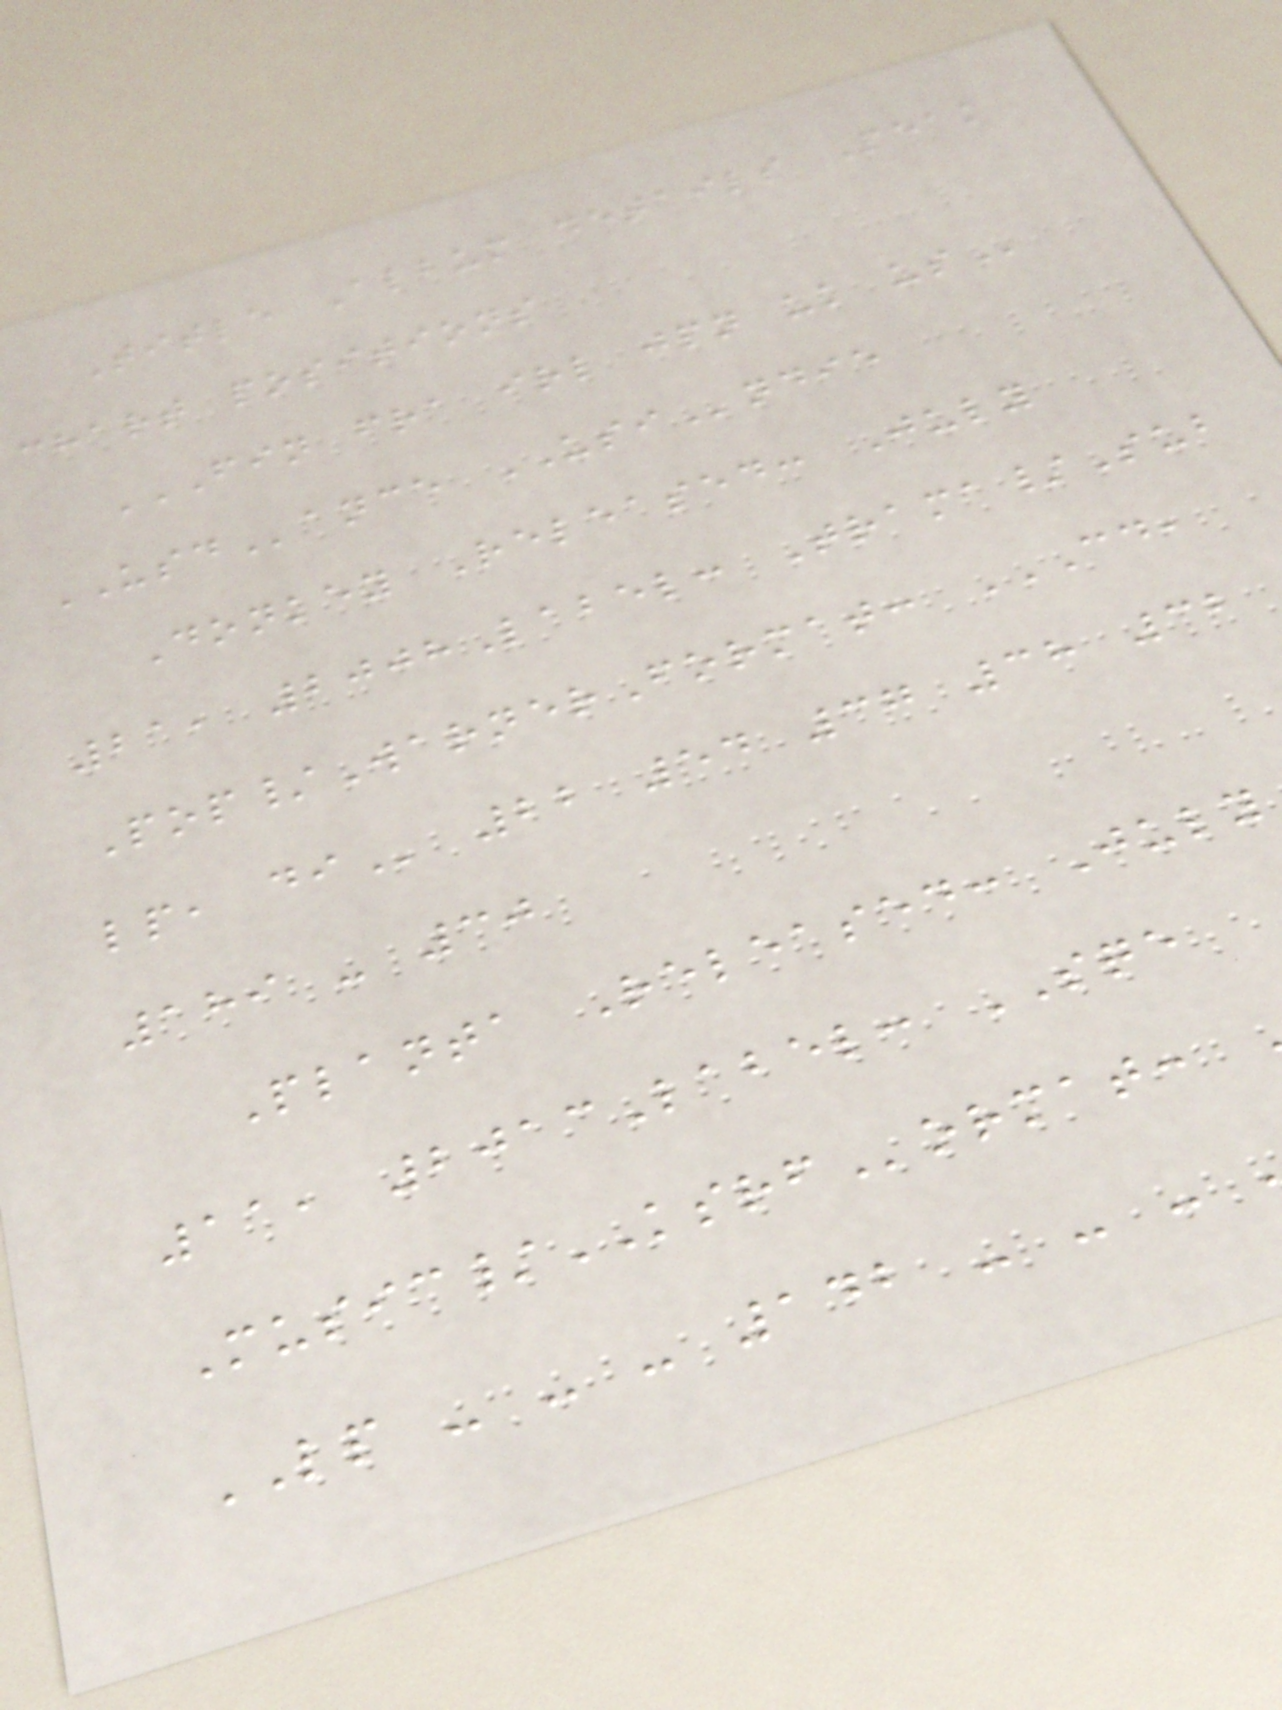Title Album details Peak
chart positions
FIN FRA IRL JPN UK US
USDance USIndie
Donkey Released: July
21, 2008Label: Trama/Sub
Pop/WarnerFormat: CD,
189 - 30
Planta Released: July
11, 2013Label: SQE
Music/KSRFormat:
LP - - - 142 - - -
